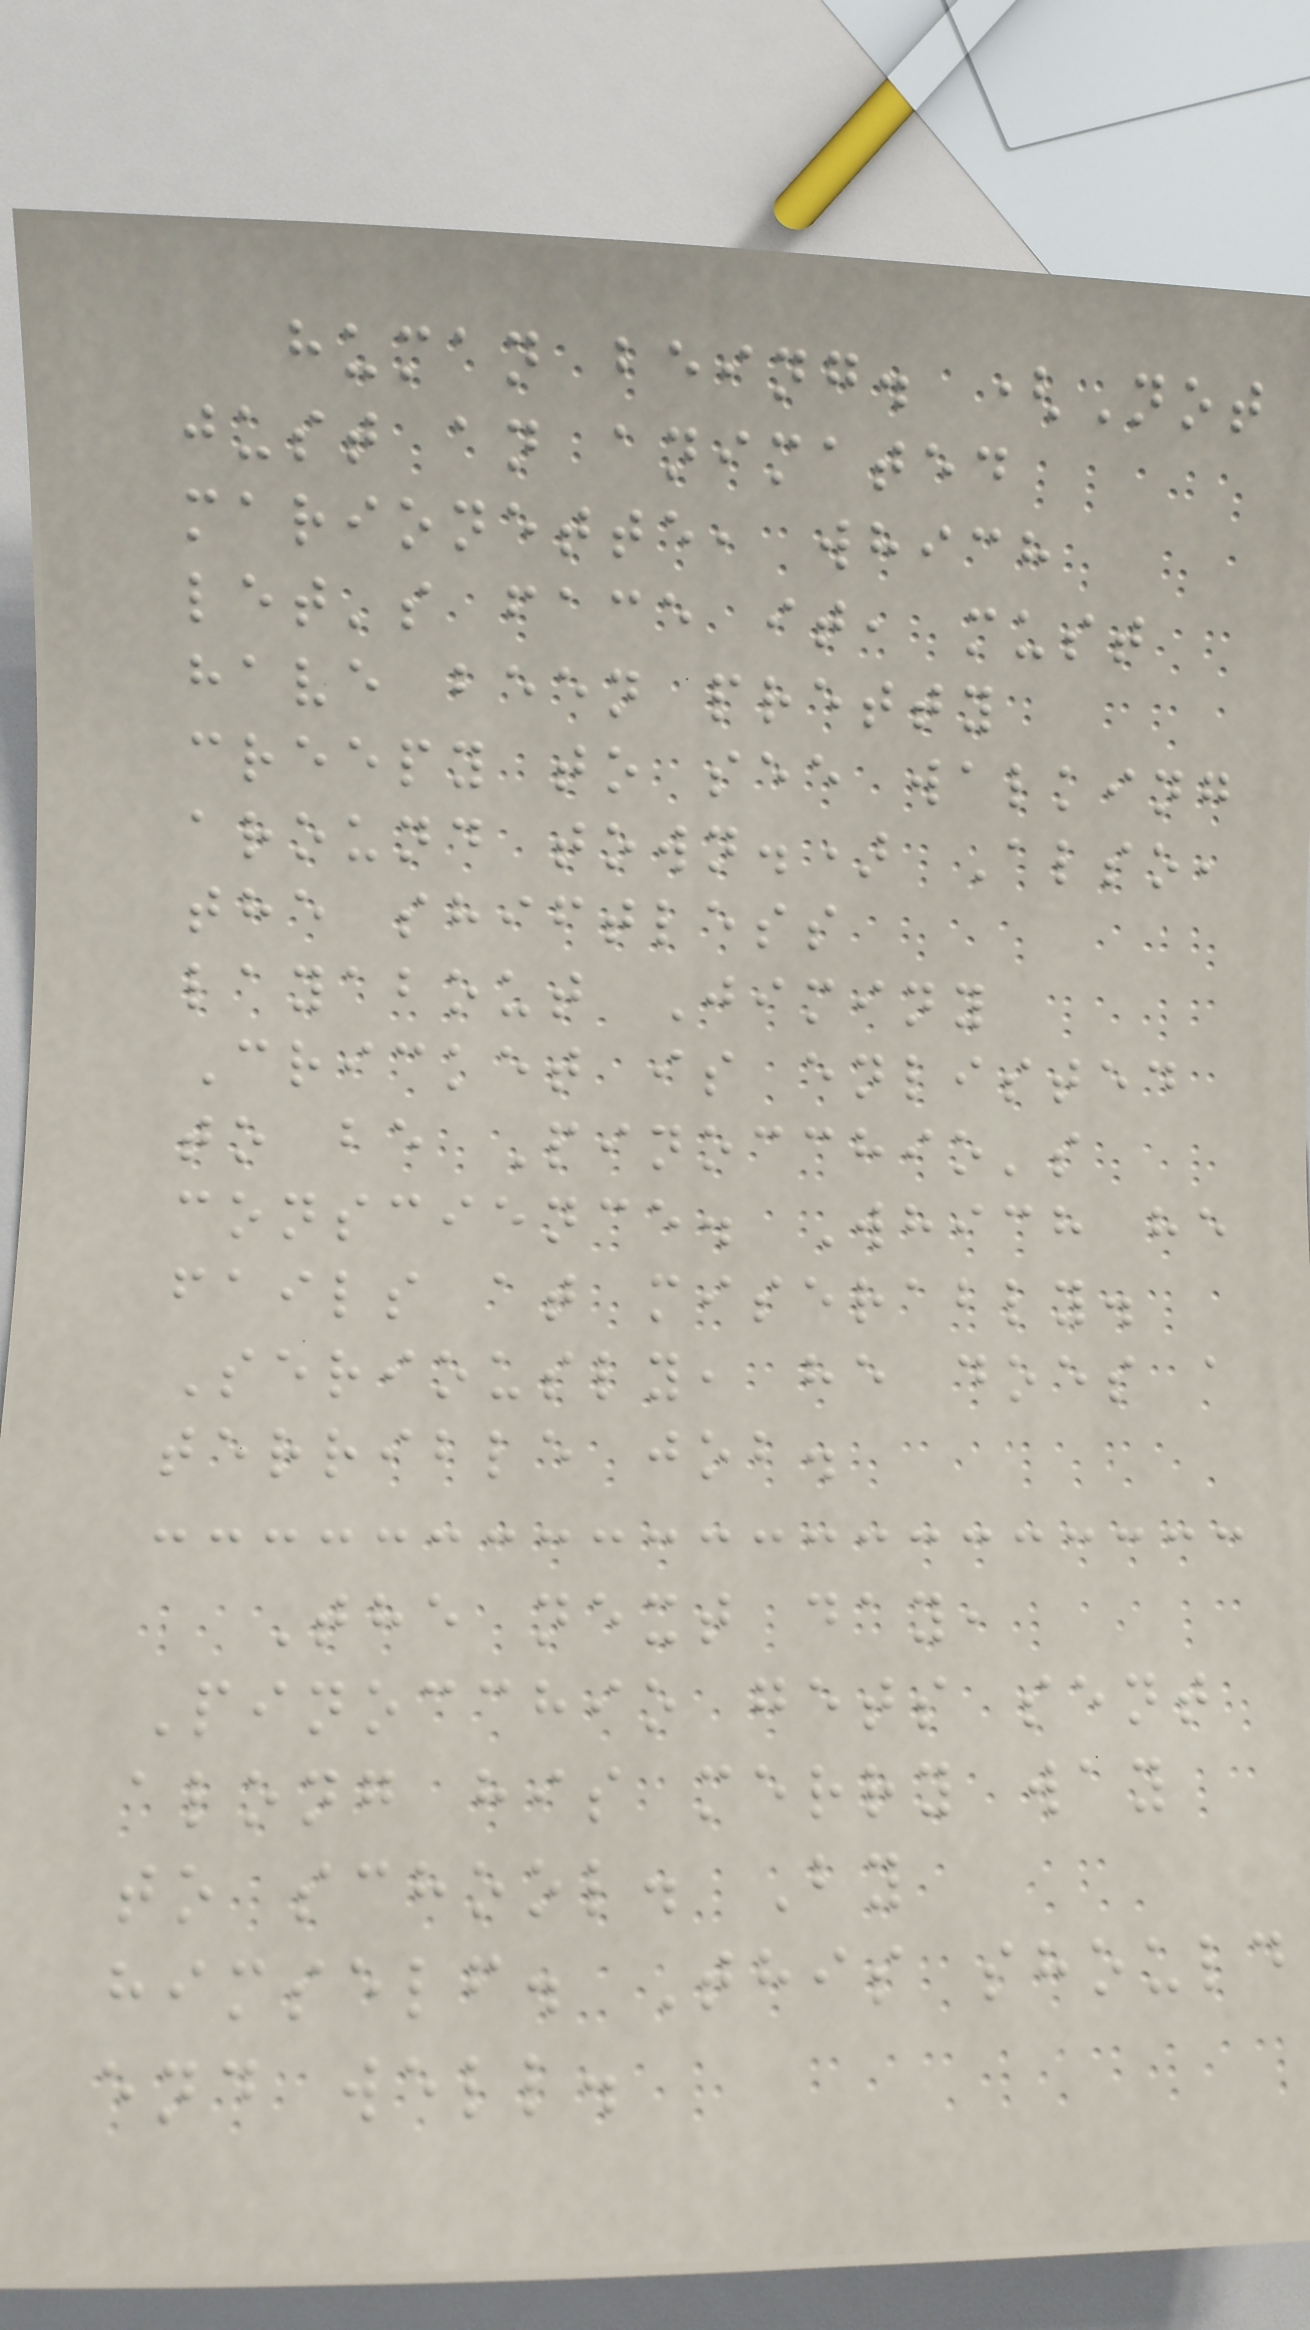human being. (Not
just an animated
marionette, which
let's face it, must
have been pretty
creepy to see walking
around town.) Also,
the shiftless
layabout Jiminy
Cricket is enlisted
to be Pinocchio's
conscience. Which he
fails at miserably.
Seriously, he does a
terrible job.
The next day,
Pinocchio gets sent
along his merry way
to school. By
himself. This should
end well.
